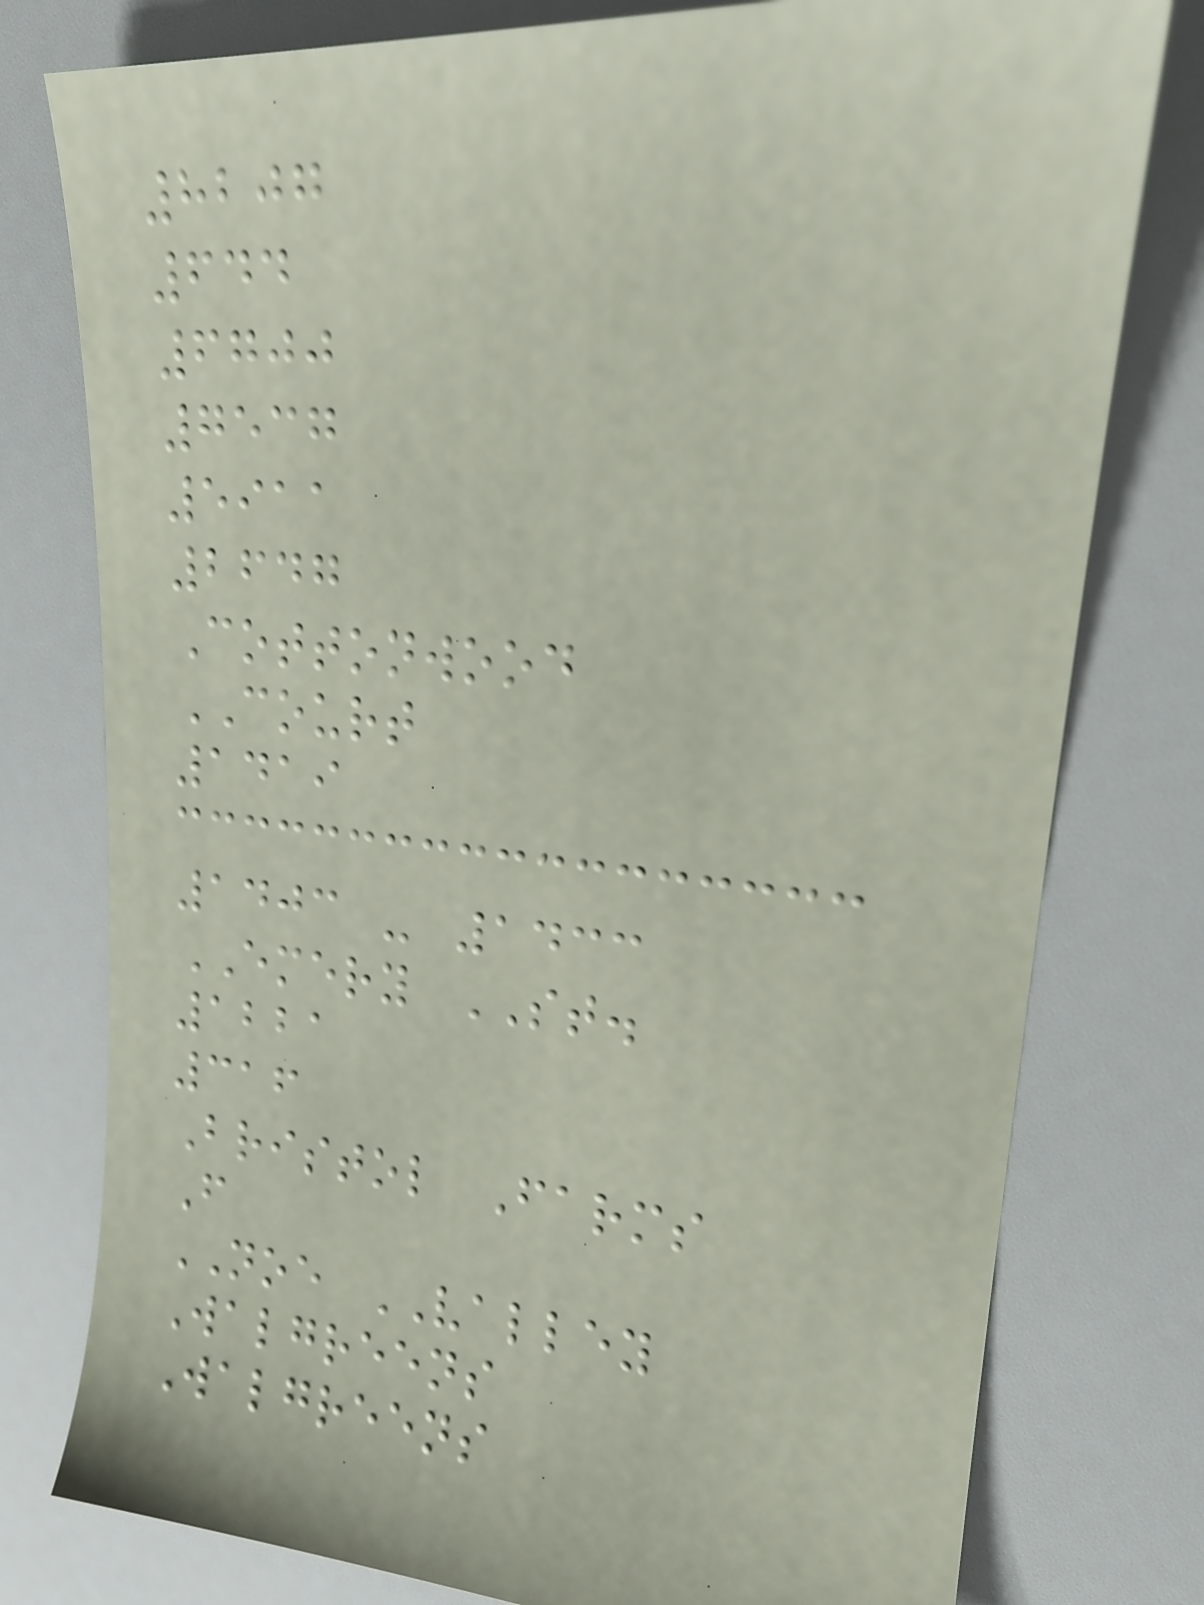8207
644
6700
7537
5911
2647
Cottonwood
COURT
1419
1403 - 1433
EMERY ST.
1221
316
Bristol Farms
F
NOE VALLEY
Walgreens
Walgreens
